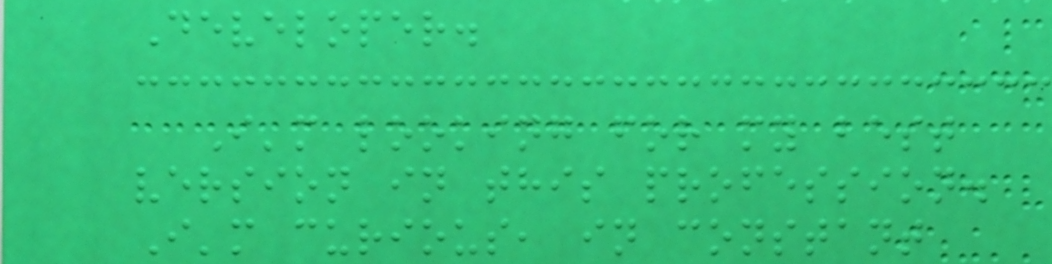Developer.
I'm looking for my best
version in this profession.
I'm curious, in constant
